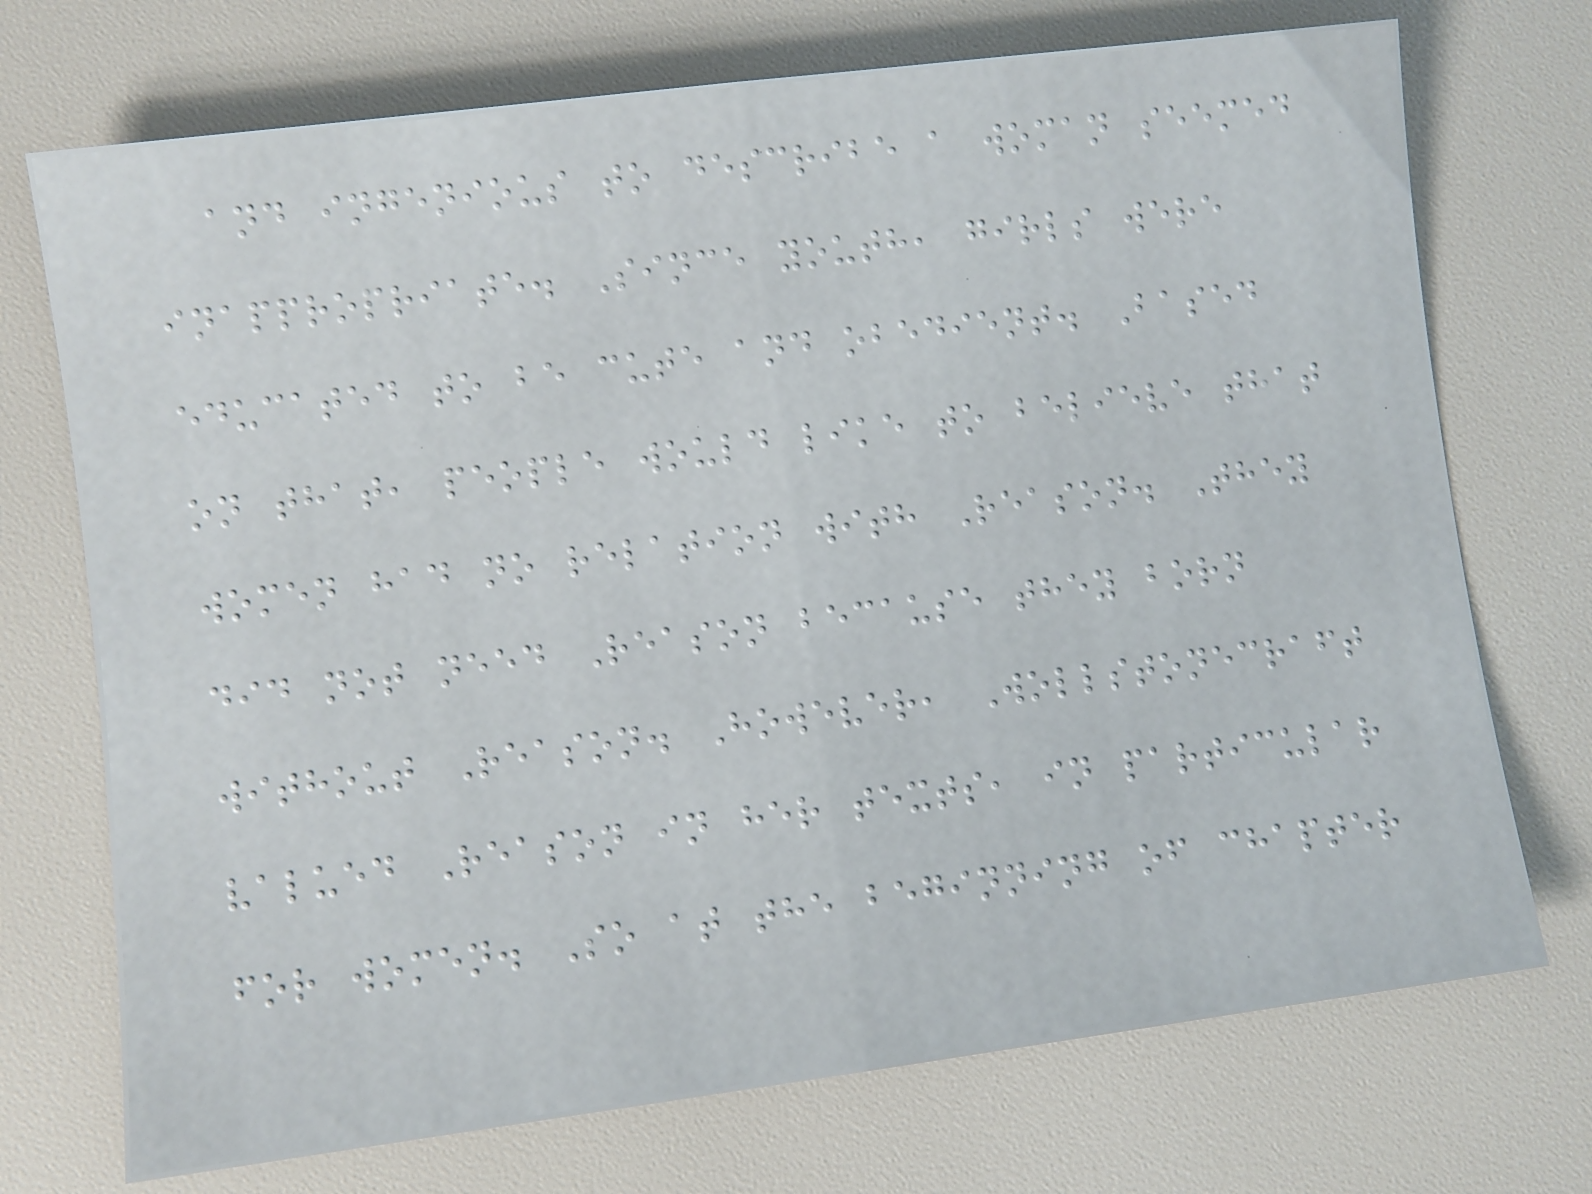and ingenious to describe a woman seemed
inappropriate. Since youth, girls were
educated to be cute and obedient. Based
on that, people would like to believe that
women had no relation with Reason. They
did not need Reason because they born
without Reason. However, Wollstonecraft
valued Reason in her texts, in particular
for women. So at the beginning of chapter
